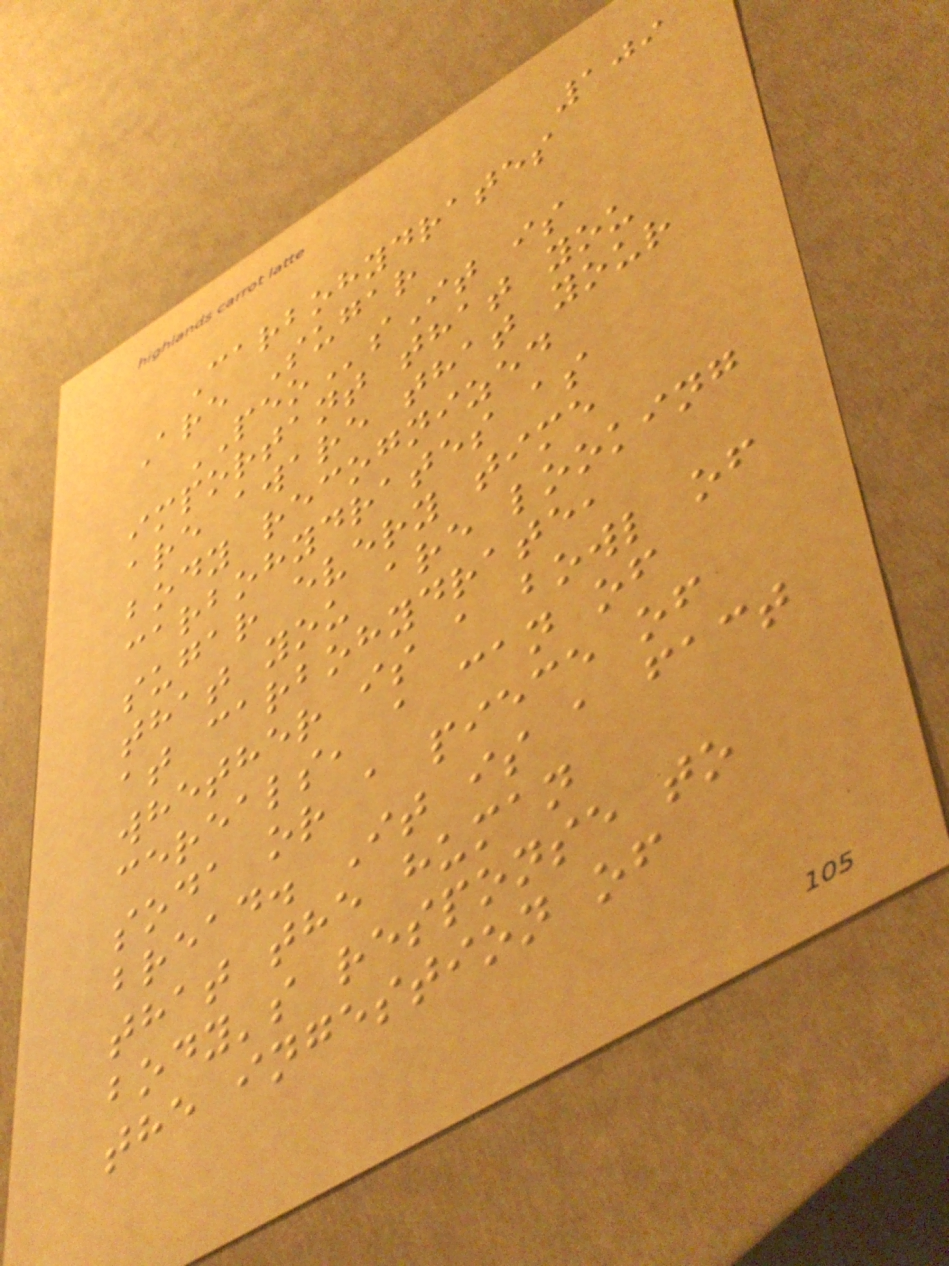109
Carbohydrates
Are Sugar
PEOsIt is
important that you
are aware that your
body recognized
carbohydrates as
sugar every time
that you are looking
at carbohydrate,
whether is a bowl of
cereals, a can of
soda or a piece of
bread. It is a fact
that the human
body's response to
the ingestion of
